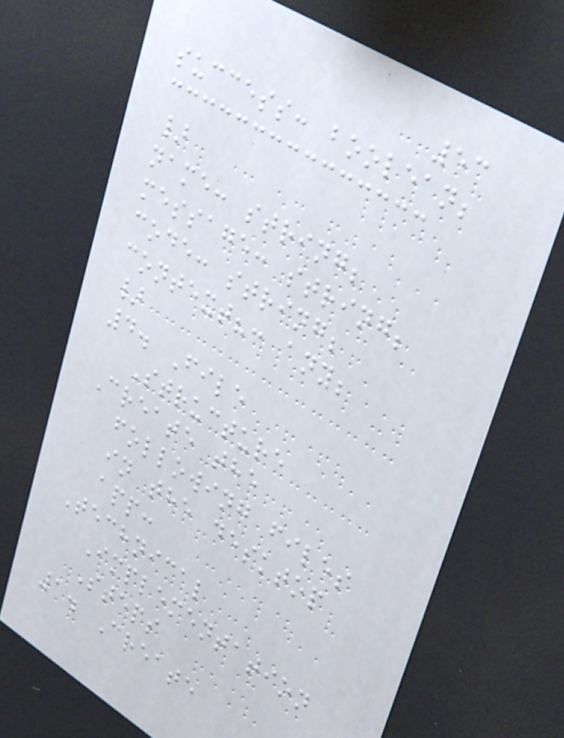53
success: boolean;
}
name: string;
message: string;
code: string;
context?: any;
}
4. File
Structure
Create the
following files
in the desktop
app:
Technical
Implementation
Steps
1. Create
